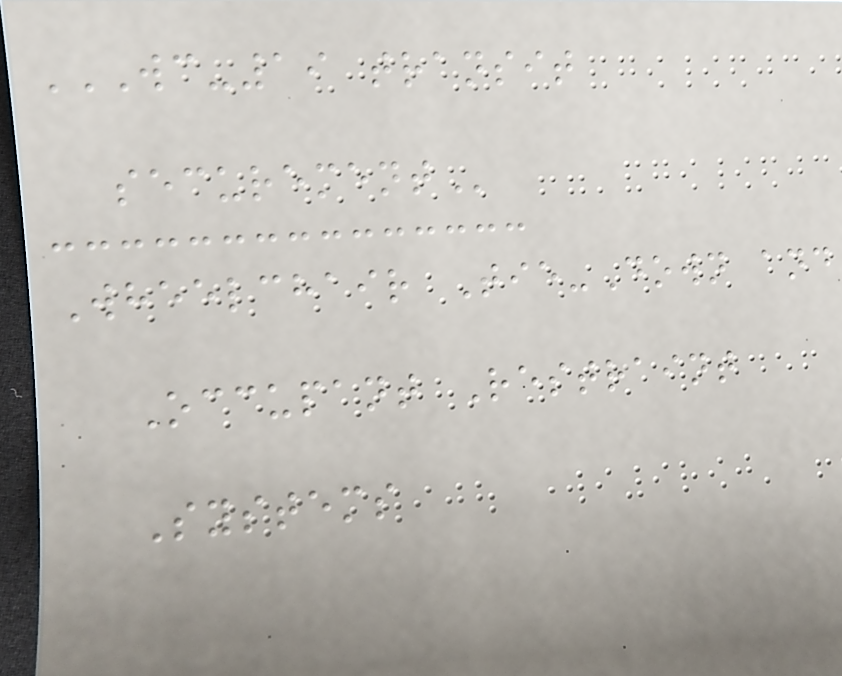WC-19 TRANSIT
SECUREMENT
Wheelchair Tie-Down and
Occupant Restraint
Systems
